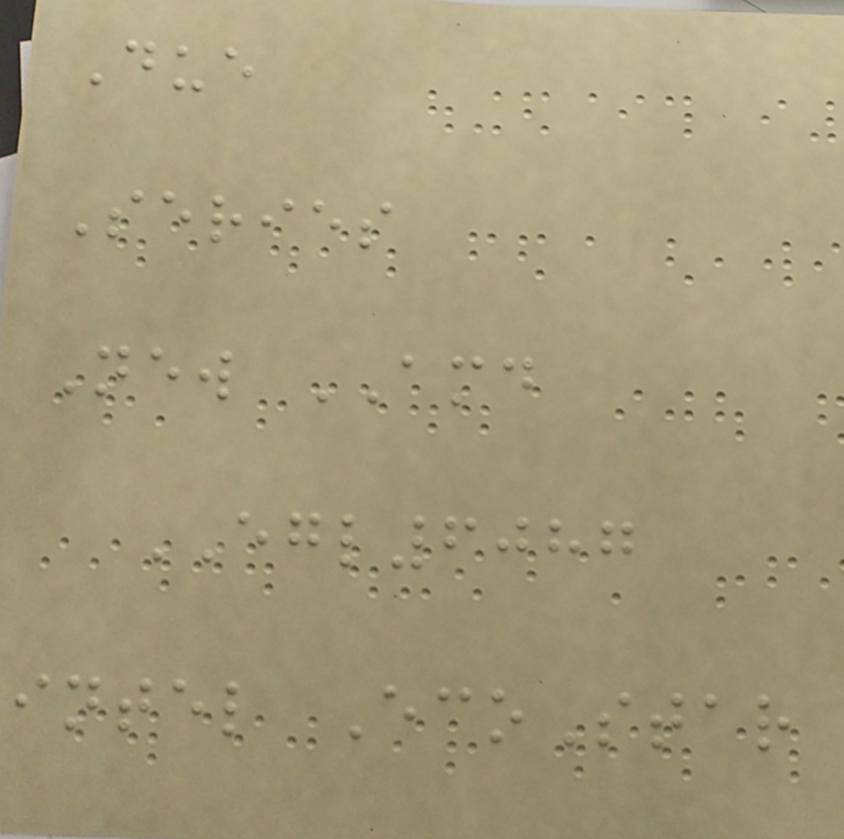Due
Series
New AMD
EGL6087
intel EcoStar
